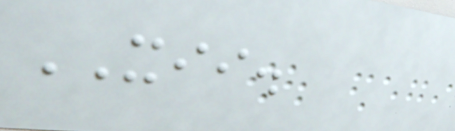XII.
